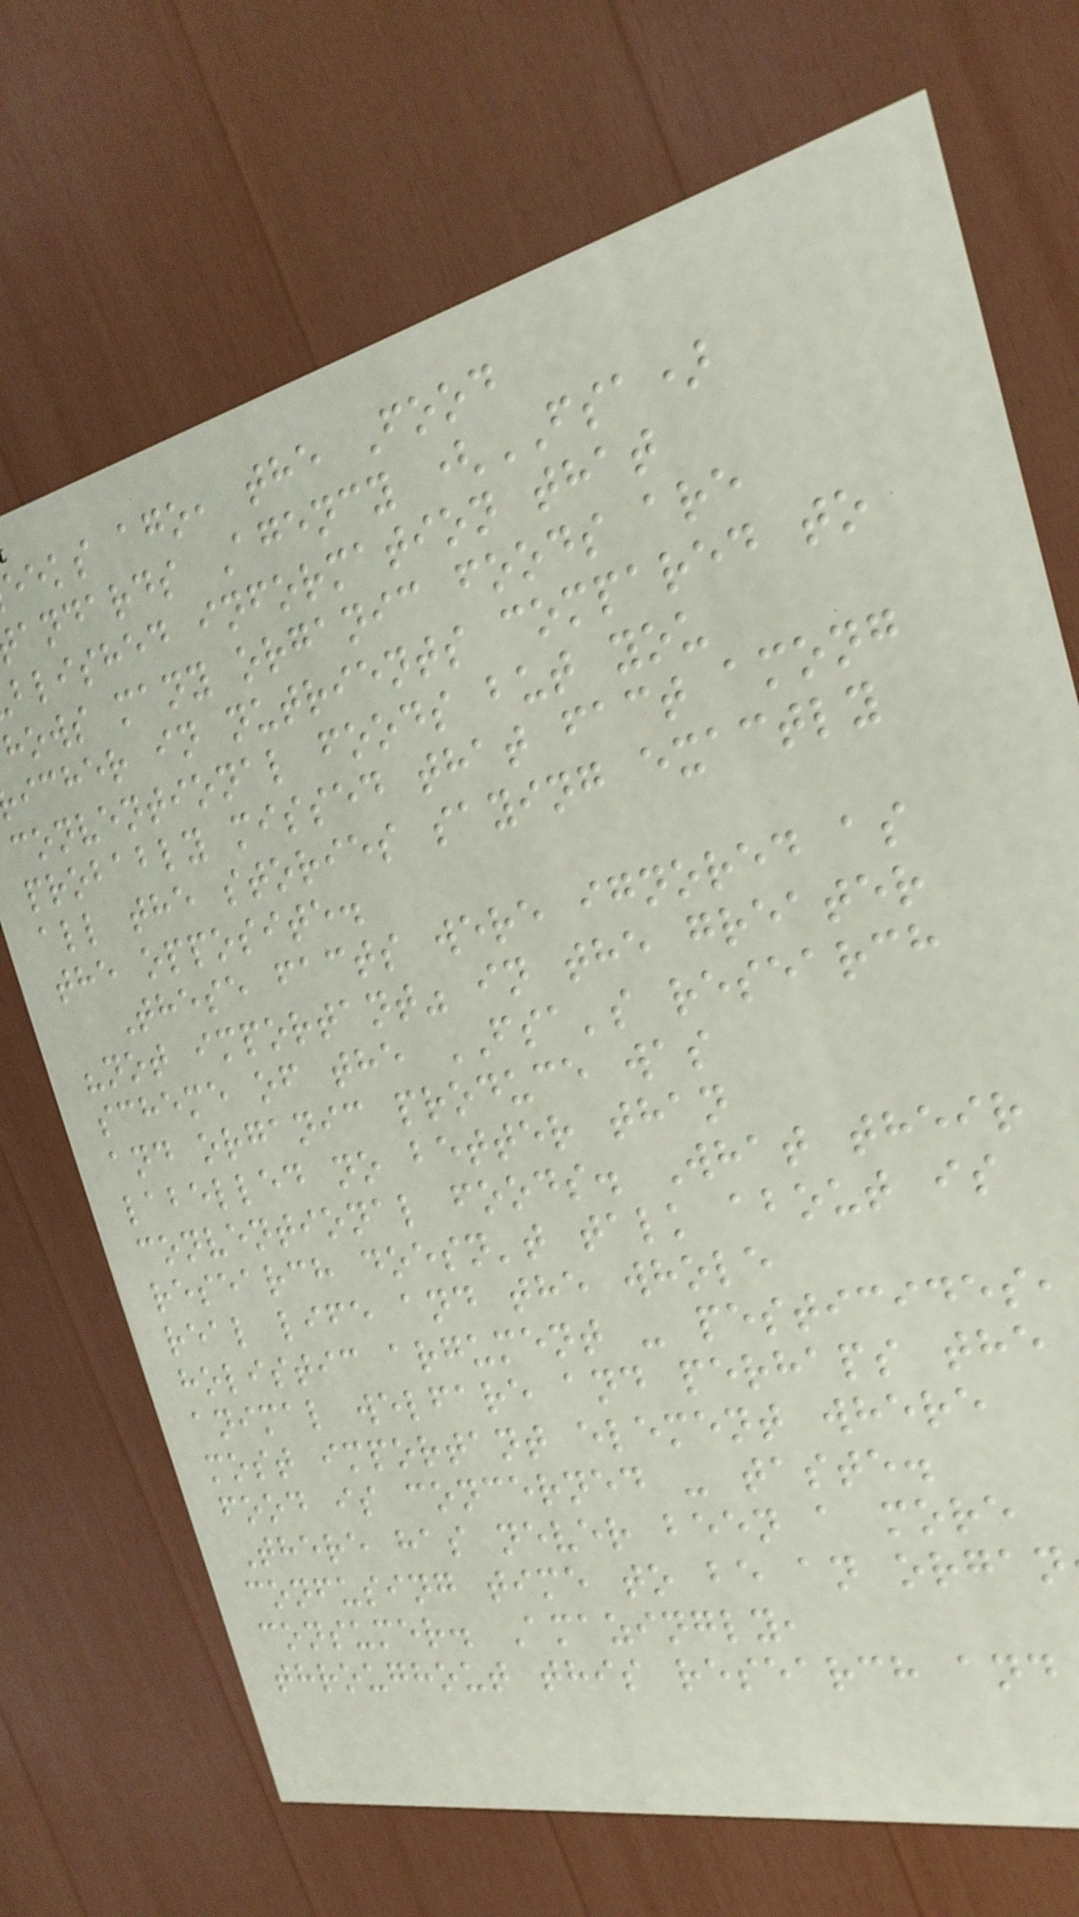eeks ago, the Food
andards Agency (FSA)
blished information that
hows many organic foods are
icher in nutrients compared to
conventional foods but you
probably missed that fact among
all the stories saying exactly
the opposite.
These facts were ignored as
"not important" in the greater
scheme of the FSA's research
and organic produce was
labelled no better than
conventional foods. What their
research doesn't talk about is
real life and the whole
holistic argument - pesticides,
animal welfare and perhaps the
most important element where
food is concerned - taste.
There has never been a more
confusing time to be an organ
consumer. Amazingly,
throughout this research and
